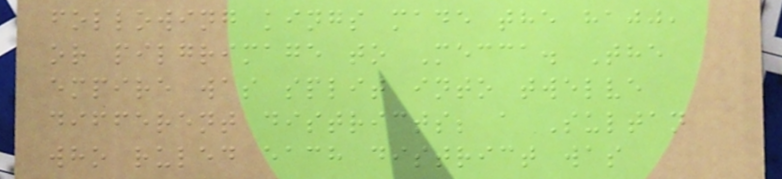following kings made the hajj,
or pilgrimage to Mecca. The
empire was split into twelve
different districts; a Sultan
who ruled each district was
